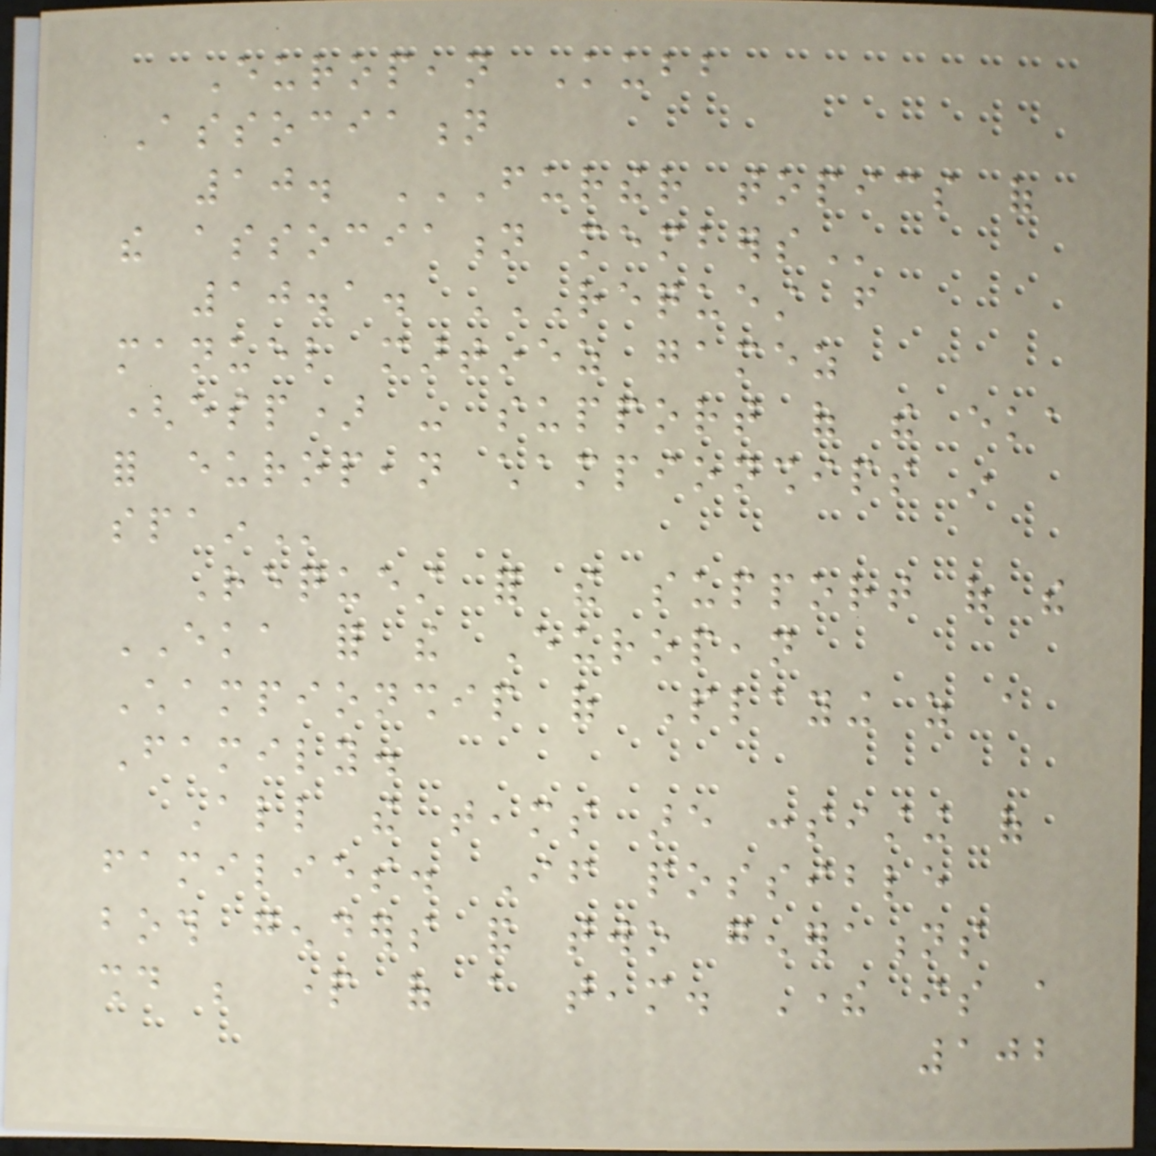European Kubb
Association
10. FURTHER TOPICS OF
THE ASSOCIATION MEMBERS
10.1. REQUEST FROM
MANUEL MARTINEZ GAMEZ
(ESP) - SUPPORT OF THE EKA
FOR EUROPEAN CHAMPIONSHIPS IN
SPAIN
Request for the support of the
EKA for the European
Championship of Playing as a
Family.
All the teams are consisting of
families. If possible
both genders and two generations
should be part of a team. There is a
102
